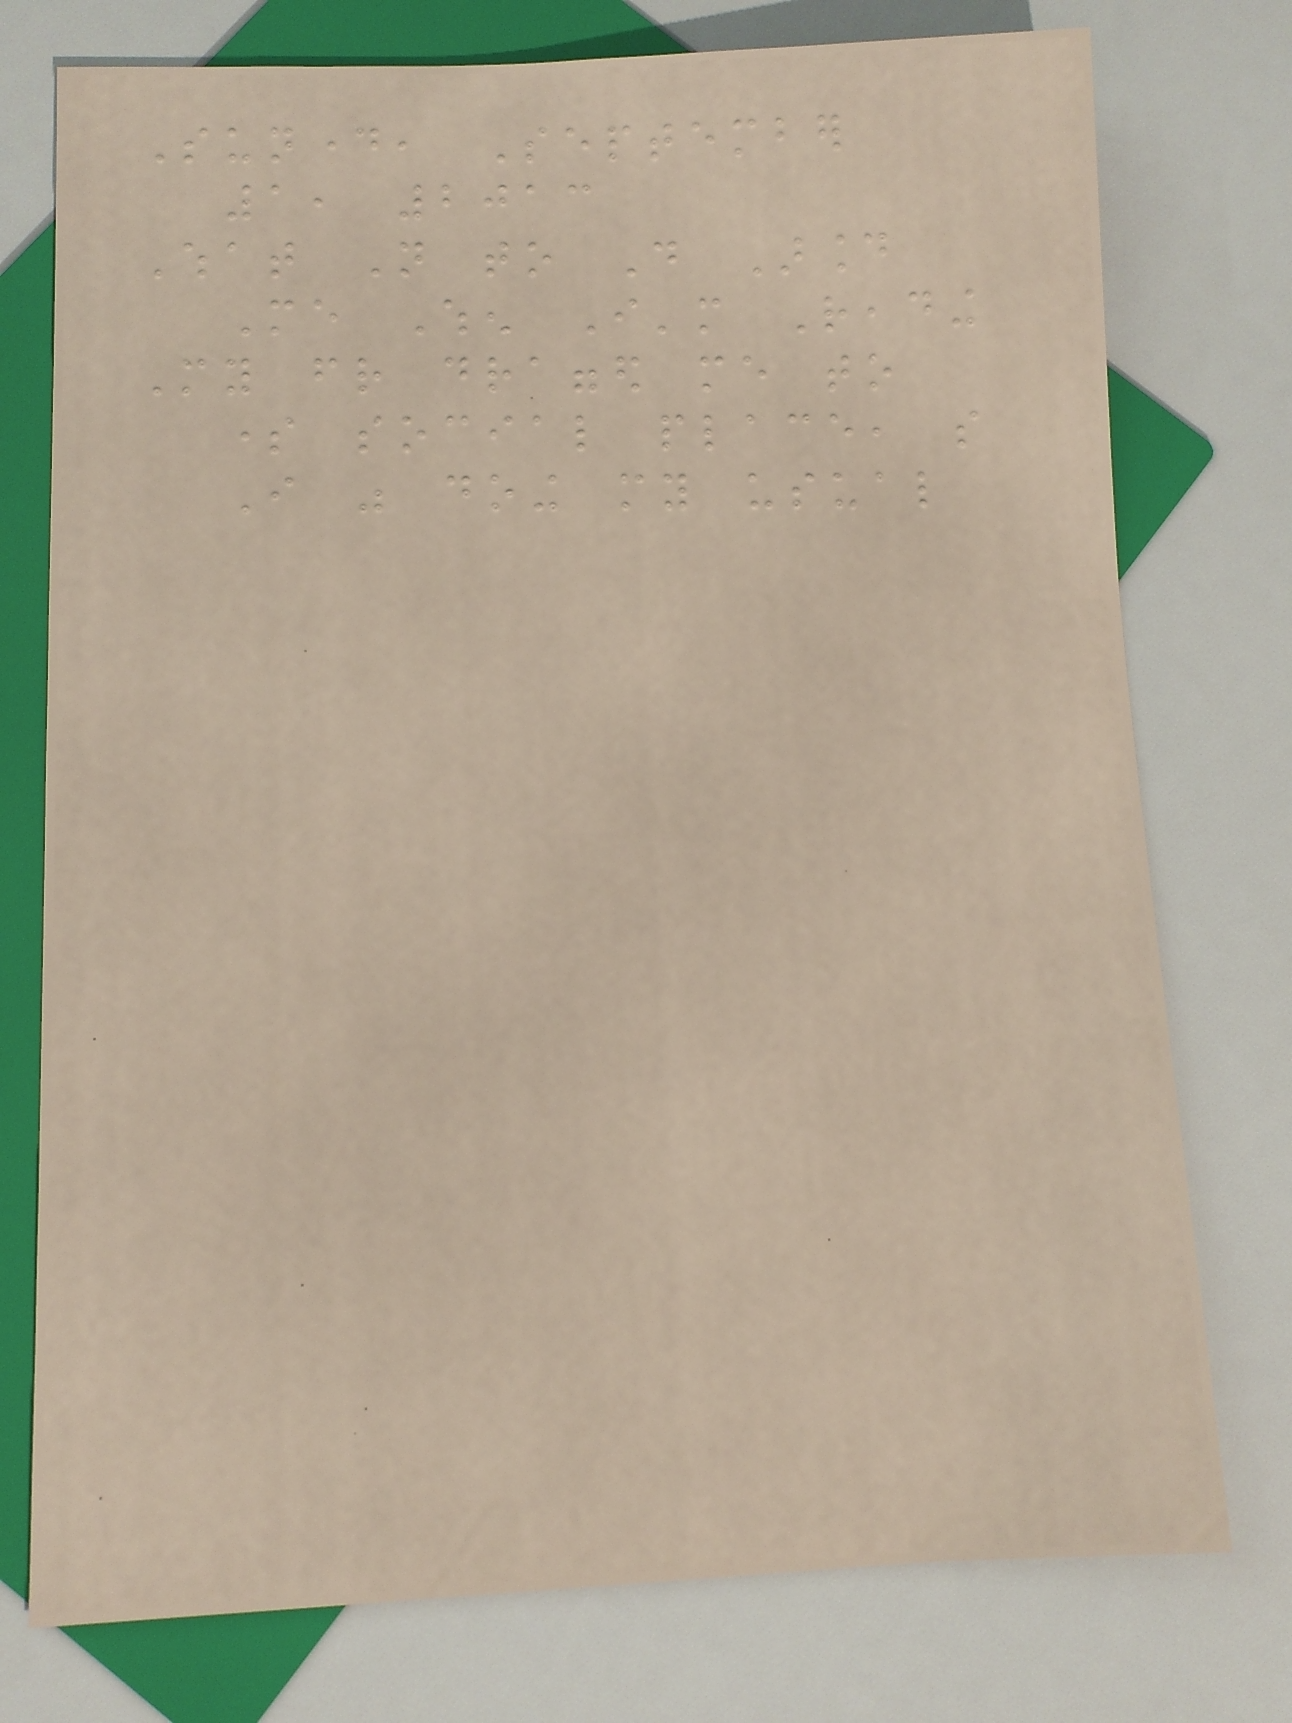Sunday, September
1, 2013
What Not to Do Around
Me When I'm Reading
My friend dragged me to
some social place, so
I was doing my usual
